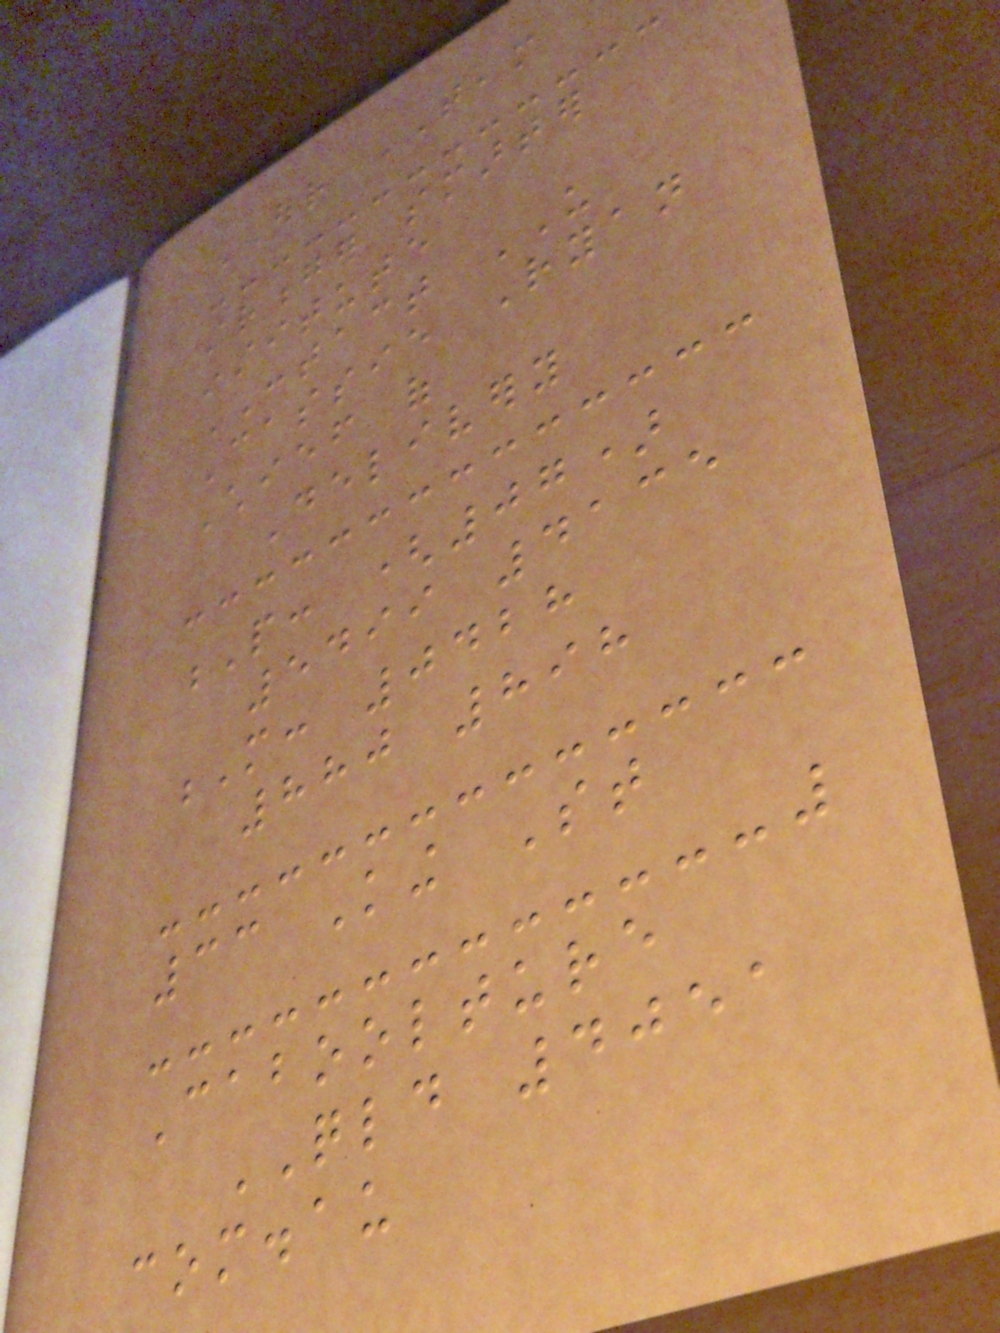OUR TEAM
stronger smarter
institute
CONTACT US
Cassie Ryan
Chief of
Delivery
P: (07)
5499 4135
M: 0428
880 898
33 King St
Caboolture
QLD 4051
com.au
